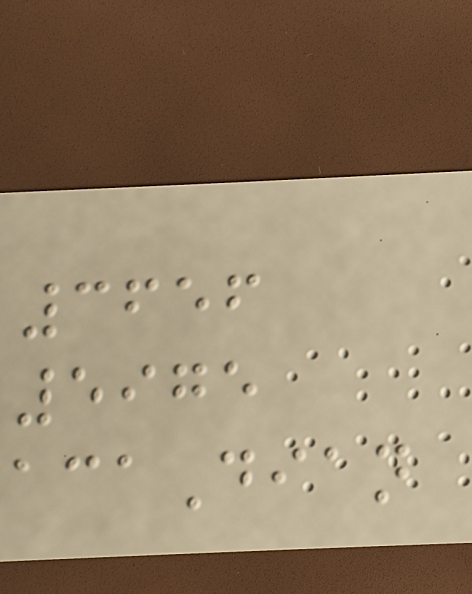3656
5975
acaDian
